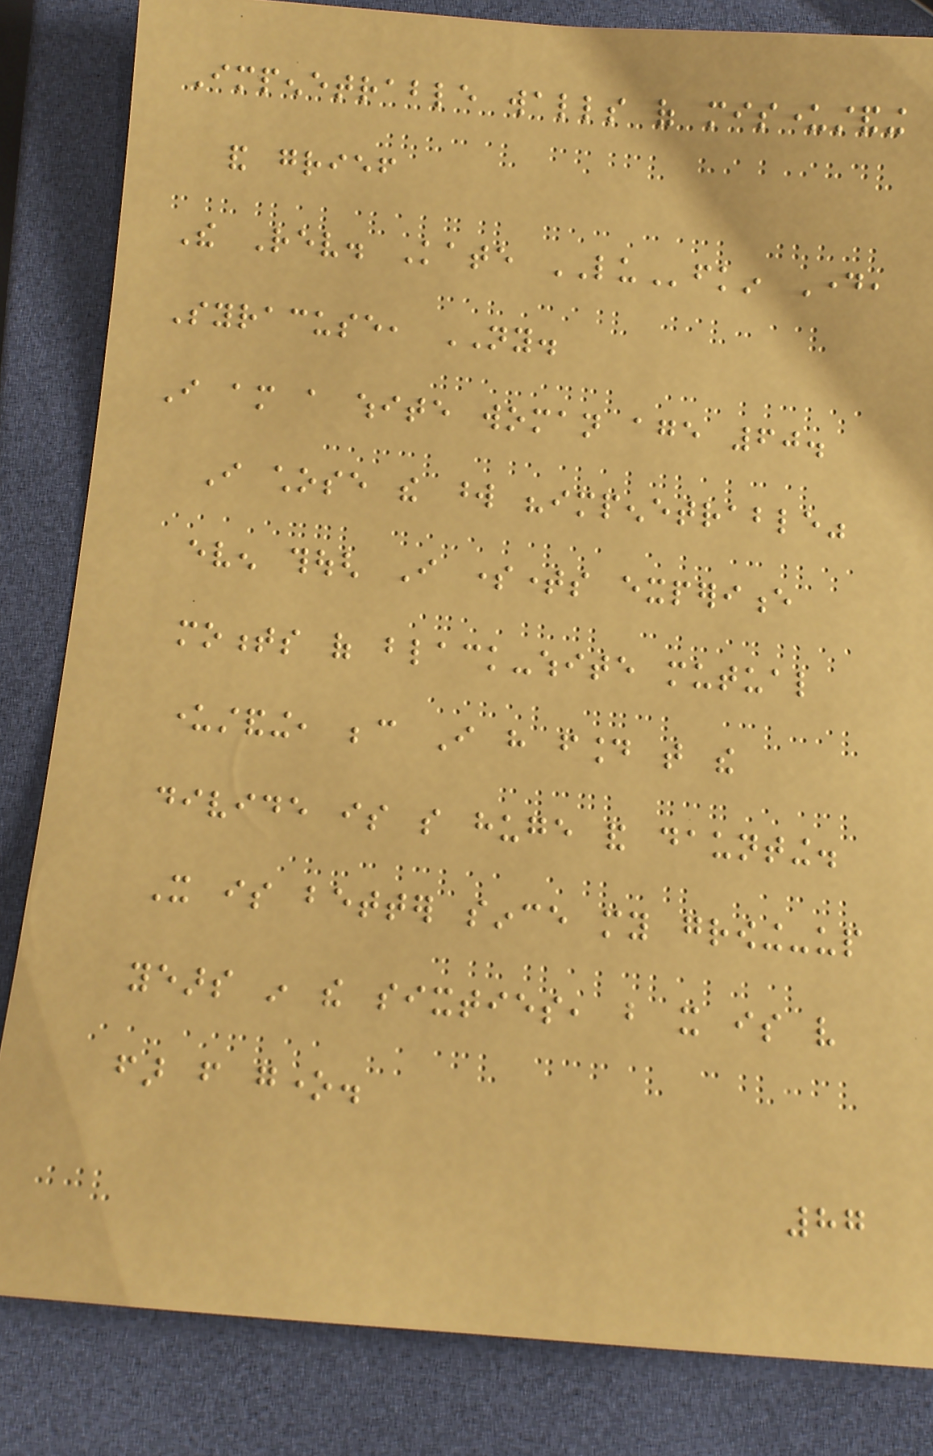Impenetrable walls of misunderstanding
and grief
The Rev. Kate LUfkin Day,
Syracuse, NY.
I am a white woman age 60.
I chose the word "impenetrable"
even though I sometimes experience
moments of black-white mutual
understanding, because I have found that the
divide is so huge and daunting.
It is better since my growing-up
years in the sixties, but it is very
far from gone.
87
